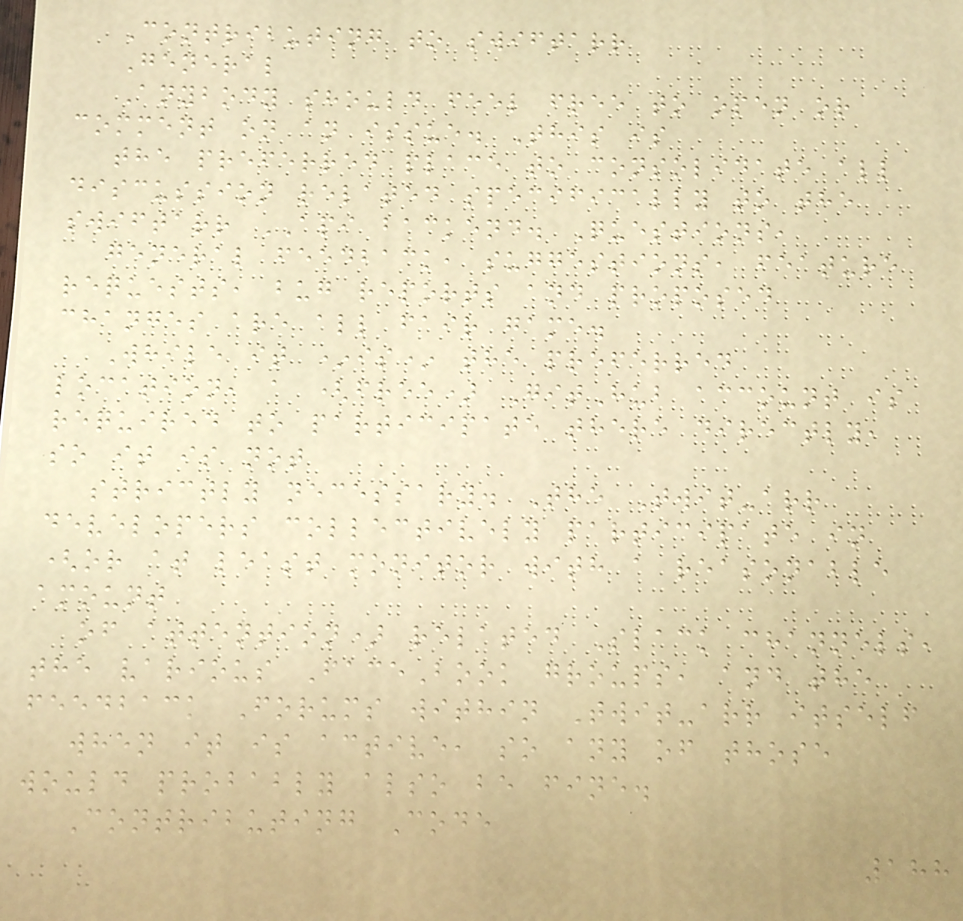Contributing to swiftarr
General
Anybody should feel free to open or
comment on an issue. This is
the preferred place to consolidate all
discussion related specifically to the
swiftarr API backend. Questions,
general feedback, suggestions, feature
requests, bug reports and proposed
changes are all fair game.
While it *is* the preferred
location, a (free) GitHub account is
required to participate there directly,
so it is not
strictly necessary. The Twit-arr
developers collectively participate in
(or at least monitor with a reasonable
amount
of attention) related Slack channels,
the various FaceBook groups, and the
feedback Forums within Twit-arr itself
when it is active, so any of those
would probably also be fine.
Contributing Code
188
